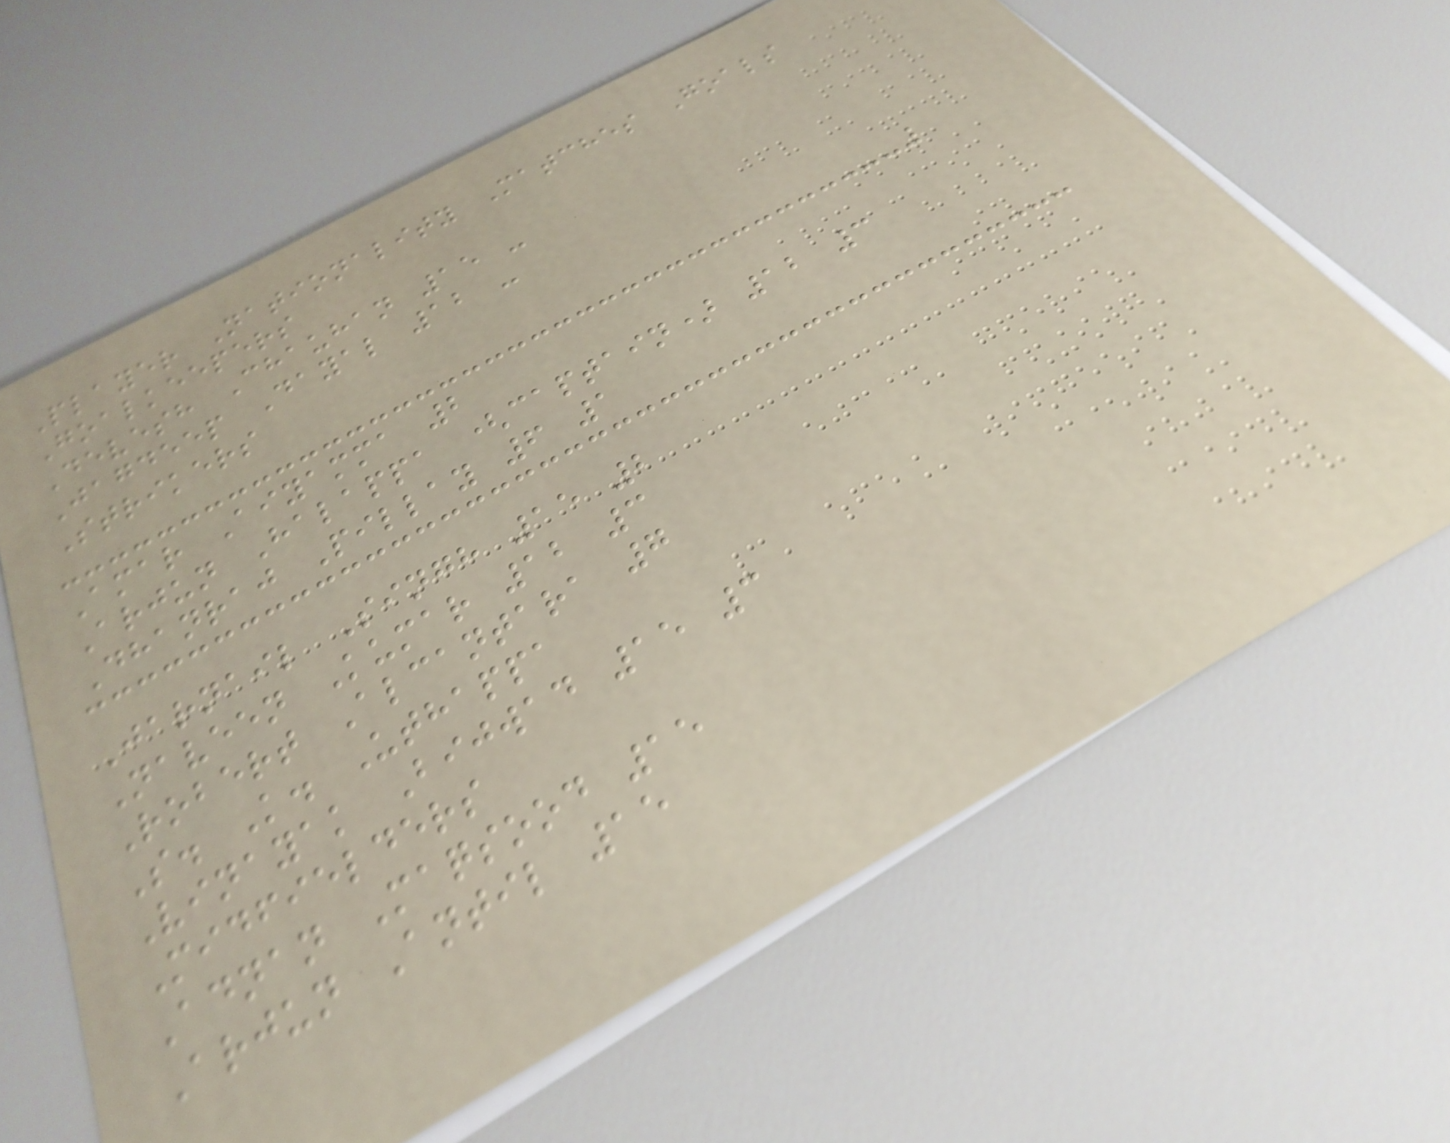Player Nationality Matches Goals
Goalkeepers
Devesh Chauhan 15 -
Jagdeep Dayal 12 -
Strikers
Amar Aiyamma 2
Arjun Halappa (captain) 12 3
Dhanraj Pillay 6 1
Jarnail Singh 15 2
Naveen Kumar 12 3
Robert Alcantara 7
S. K. Uthappa
Vinayak Bijwad 15 3
Midfielders
Adnan Maqsood 15
Arjun Antil 15
